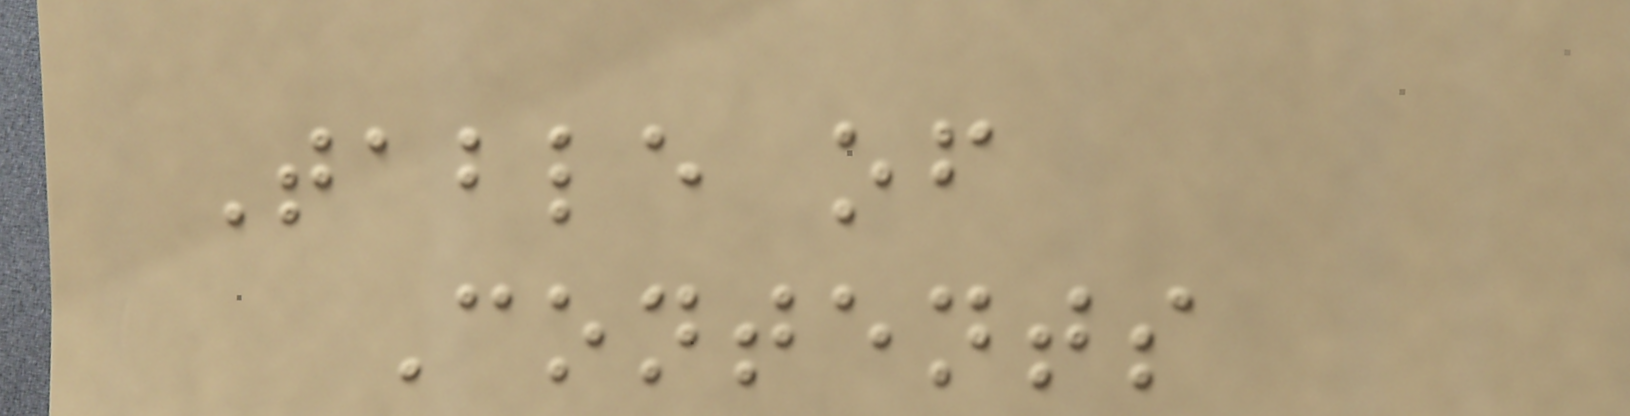Table of
Contents
